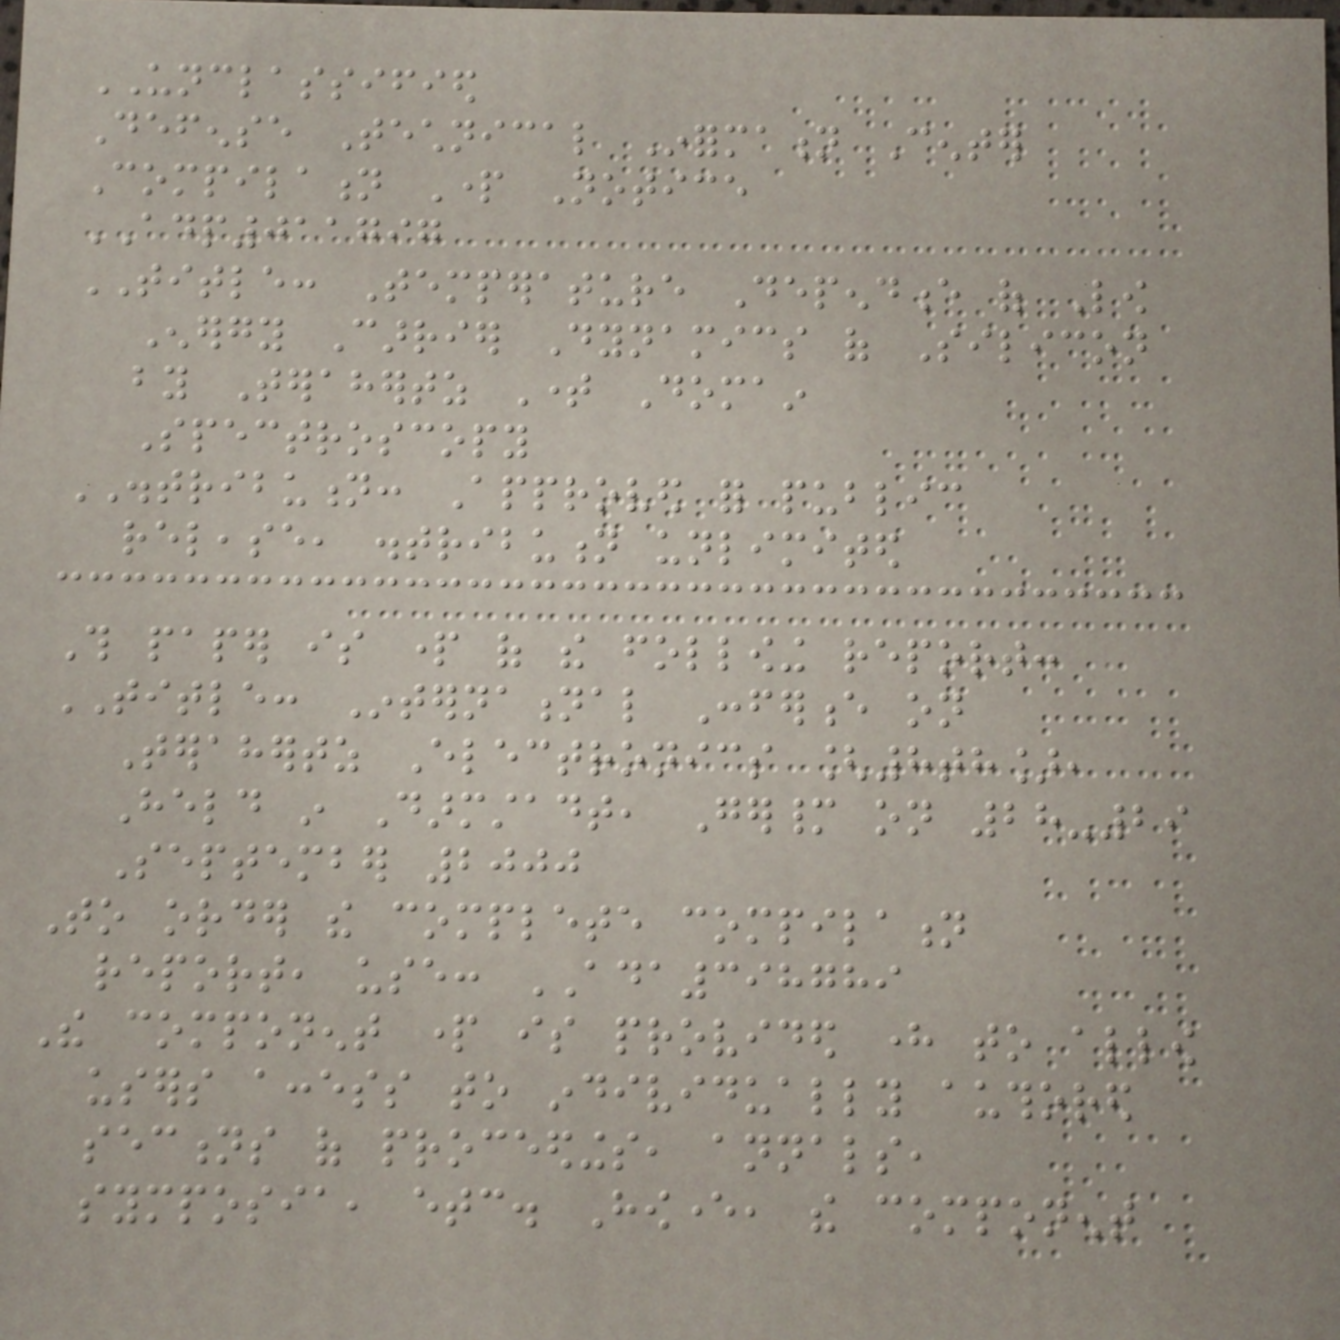UNCLASSIFIED
Defense Technical Information Center
Compilation Part Notice
ADP011797
TITLE: Temperature Dependence of Low
Energy Carrier Dynamics of Silicon
by Terahertz Time Domain
Spectroscopy
DISTRIBUTION: Approved for public
release, distribution unlimited
This paper is part of the following report:
TITLE: International Conference on
Terahertz Electronics [8th],
Held in Darmstadt, Germany on 28-29
September 2000
To order the complete compilation
report, use: ADA398789
The component part is provided here to allow
users access to individually authored
sections of proceedings, annals,
symposia, etc. However, the component
